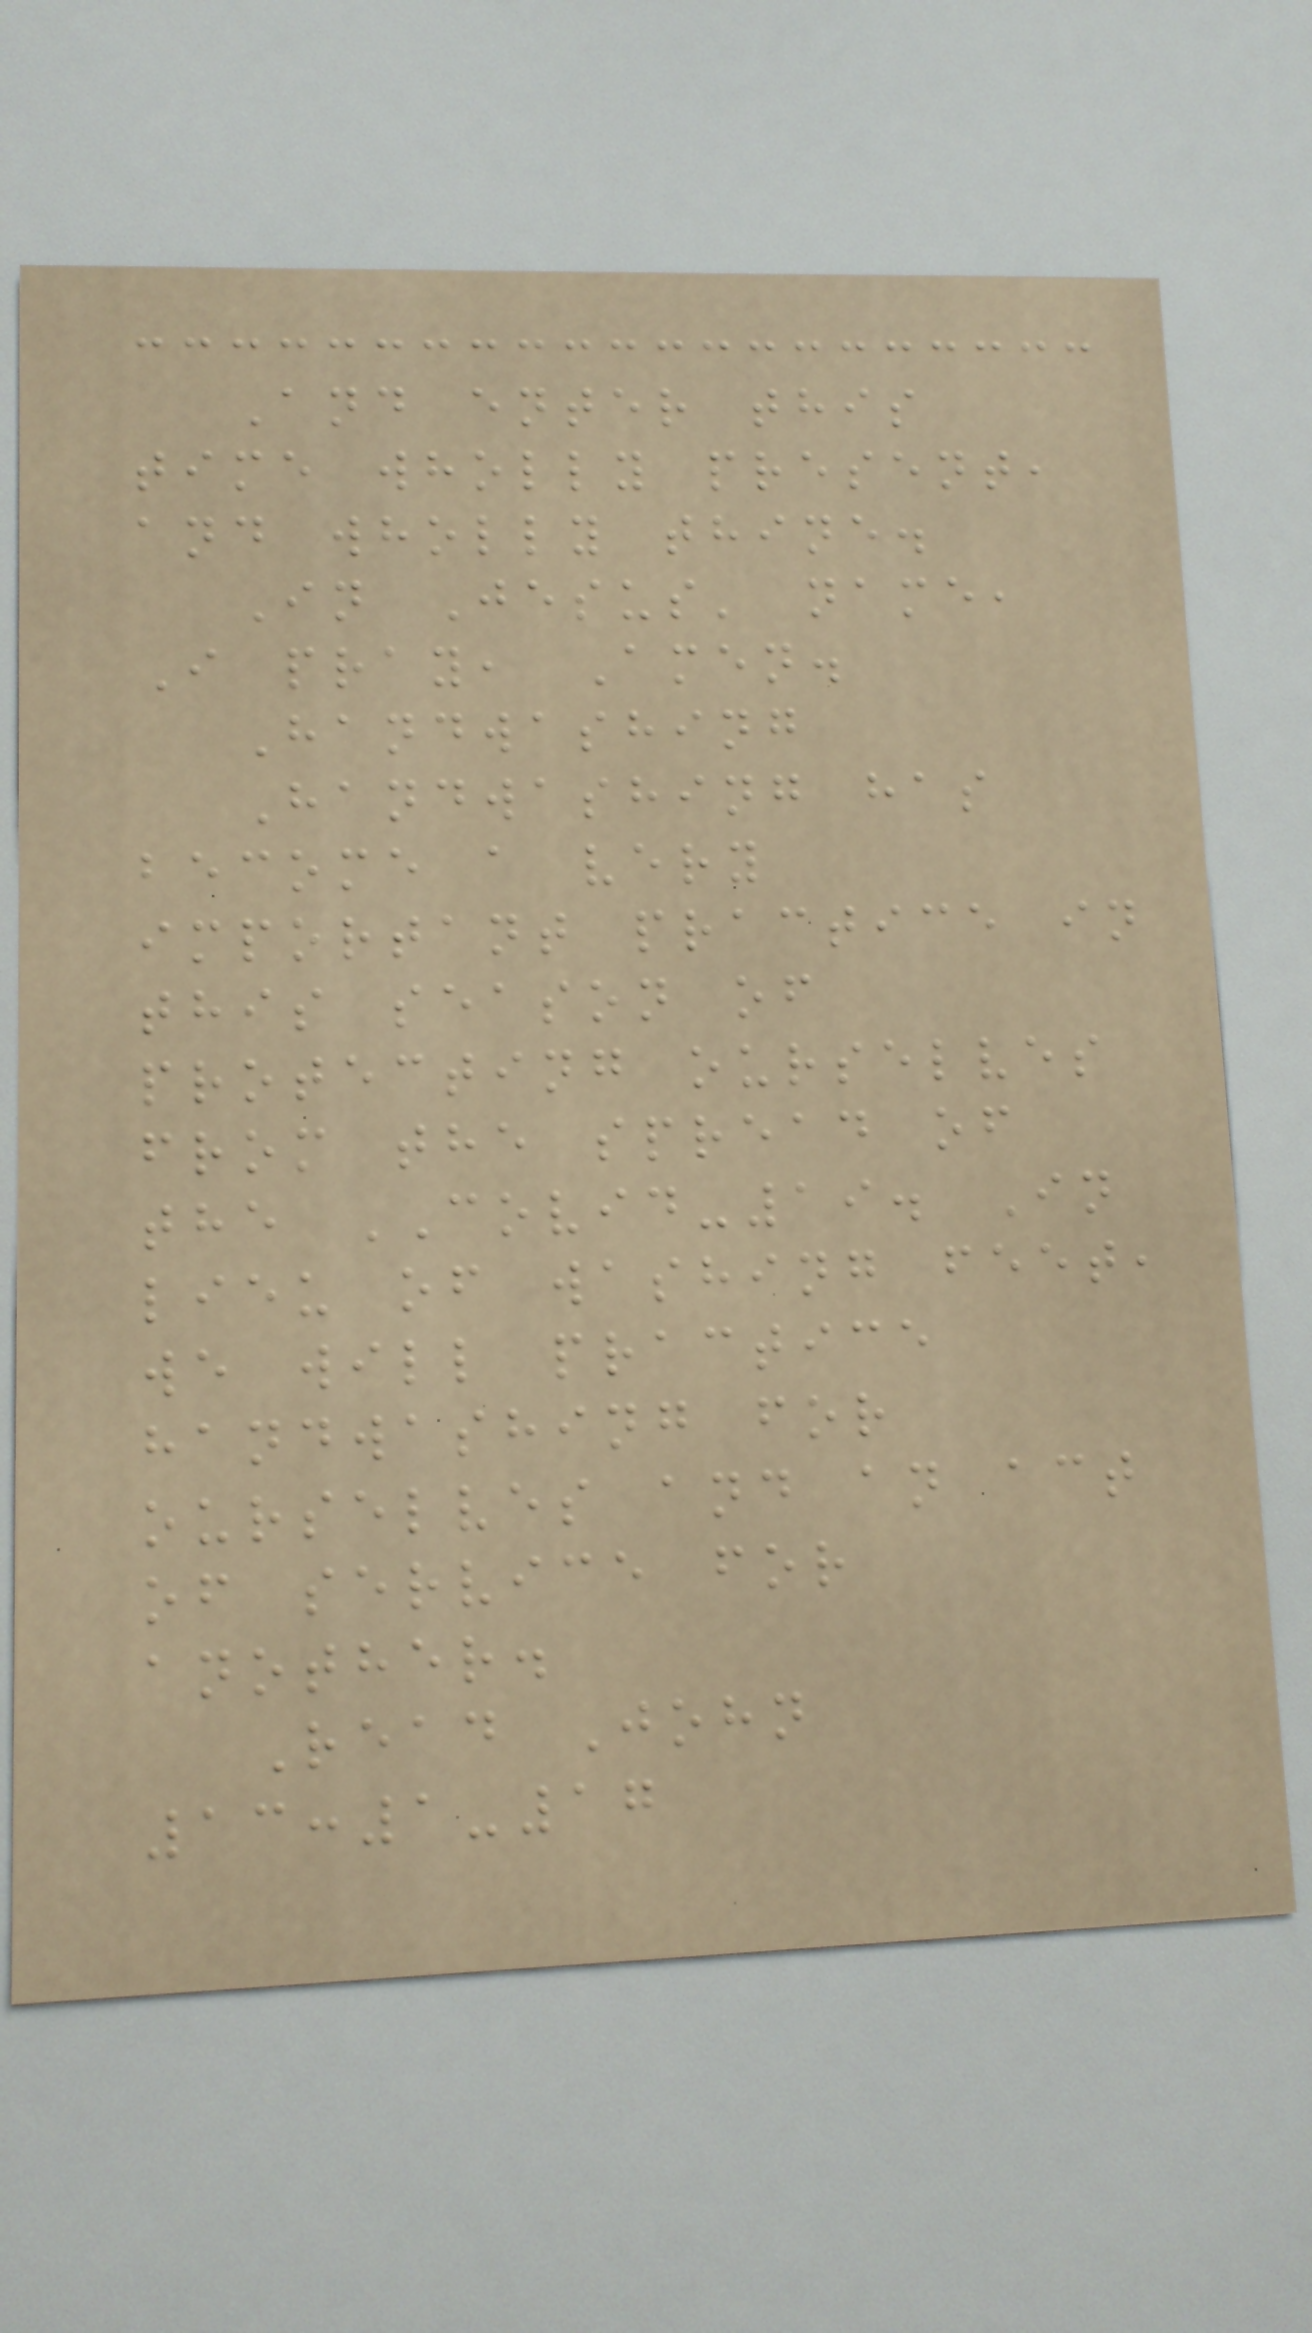And enter this
time wholly present,
and wholly thine.
In Jesus' name,
I pray, Amen.
Handwashing
Handwashing has
become a very
important practice in
this season of
protecting ourselves
from the spread of
the COVID-19. In
lieu of washing feet,
we will practice
handwashing for
ourselves and an act
of service for
another.
Read John
13:1-17
